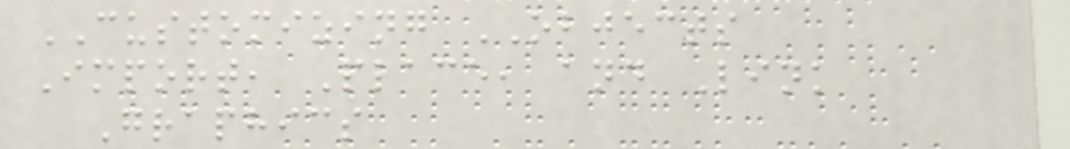CUSTOMIZING OBJECTS
Import, Place, and Link
Graphics
